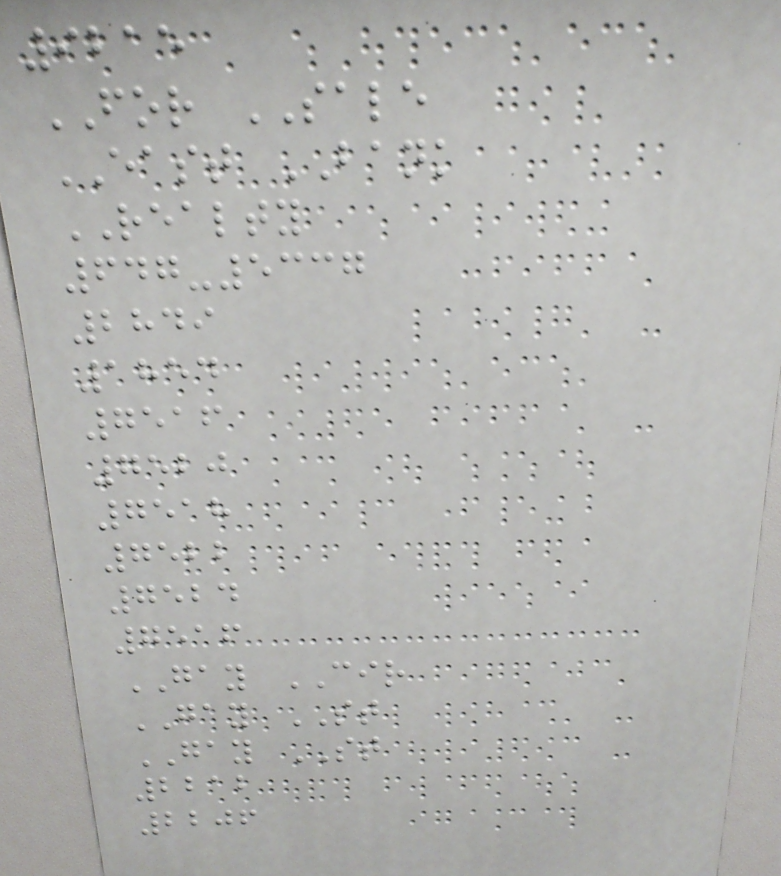9215
FOR SALE
EAST BANK
REALTY
647-5337
2849
1854
7516
7520
7518
7522
7524
7516
GAY CIR
GAY ST
GAY ST
2212
2206
